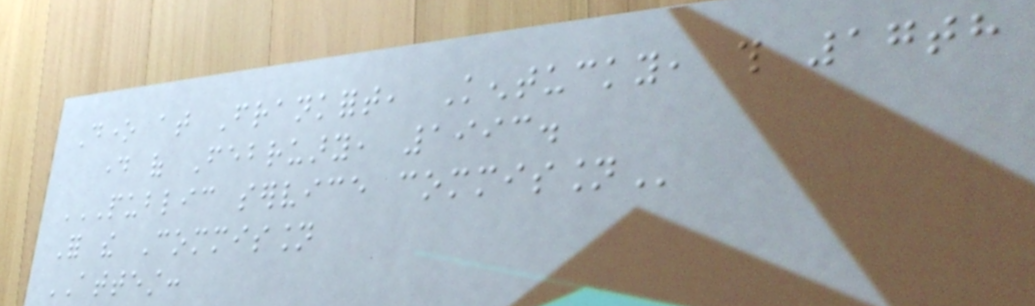Done at Frankfort, Kentucky, this 17th
day of February, 1993.
PUBLIC SERVICE COMMISSION
For the Commission
ATTEST:
